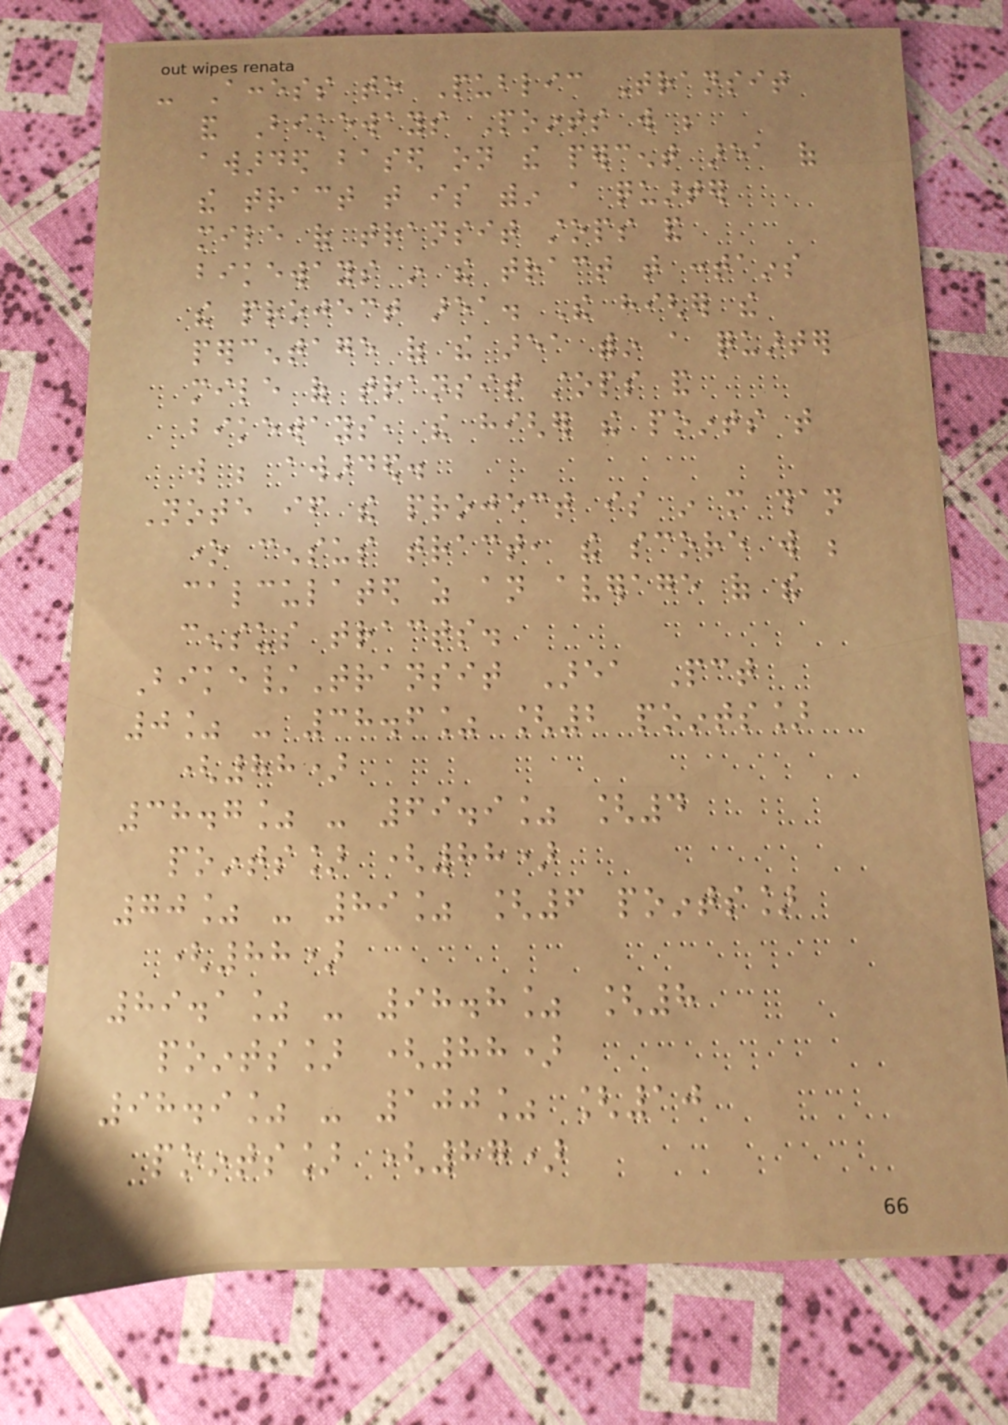- Access to Public Transit
and Bikeways Points will be
awarded based on the percent area of
the tract that is within a quarter
mile of transit stops and
bikeways in the tract that contains
the project area. The higher the
percentage of the area within a quarter
mile of transit stops and
bikeways, the higher the points that
will be awarded.
Note if the project is in more than
one census tract, the score will be
calculated as an average of the
census tracts.
Bike/Transit Area Pct
0% - 38.6% [2 points]
(88)
38.7% - 69.9% [4
points] (88)
70% - 89% [6 points]
(88)
89.1% - 98.8% [8
points] (88)
98.9% - 100% [10
points] (87)
